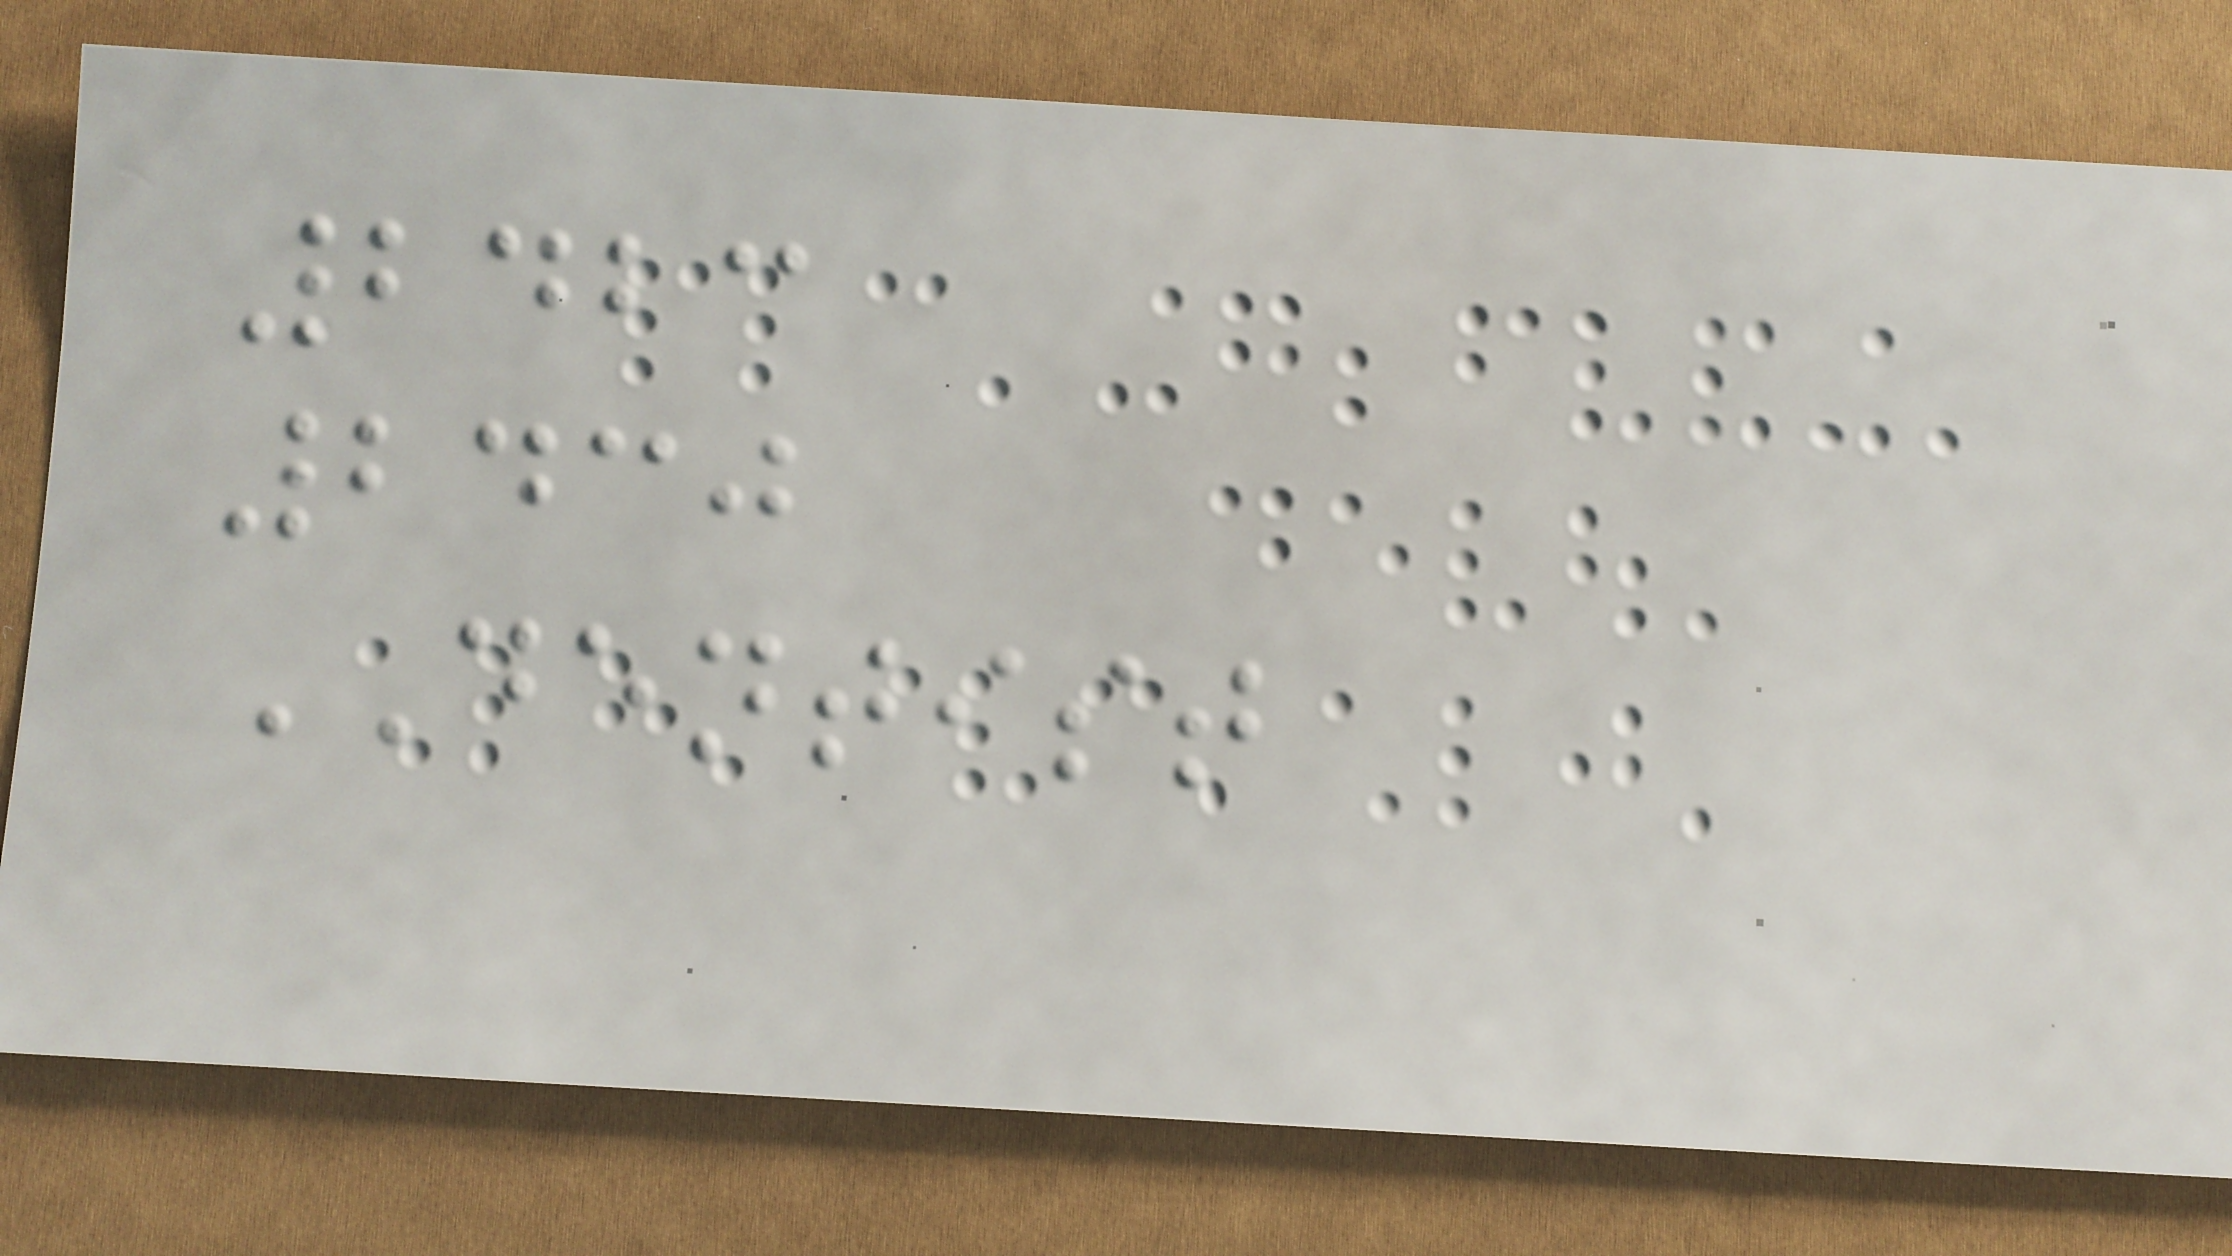2423
2430
DENTIST
